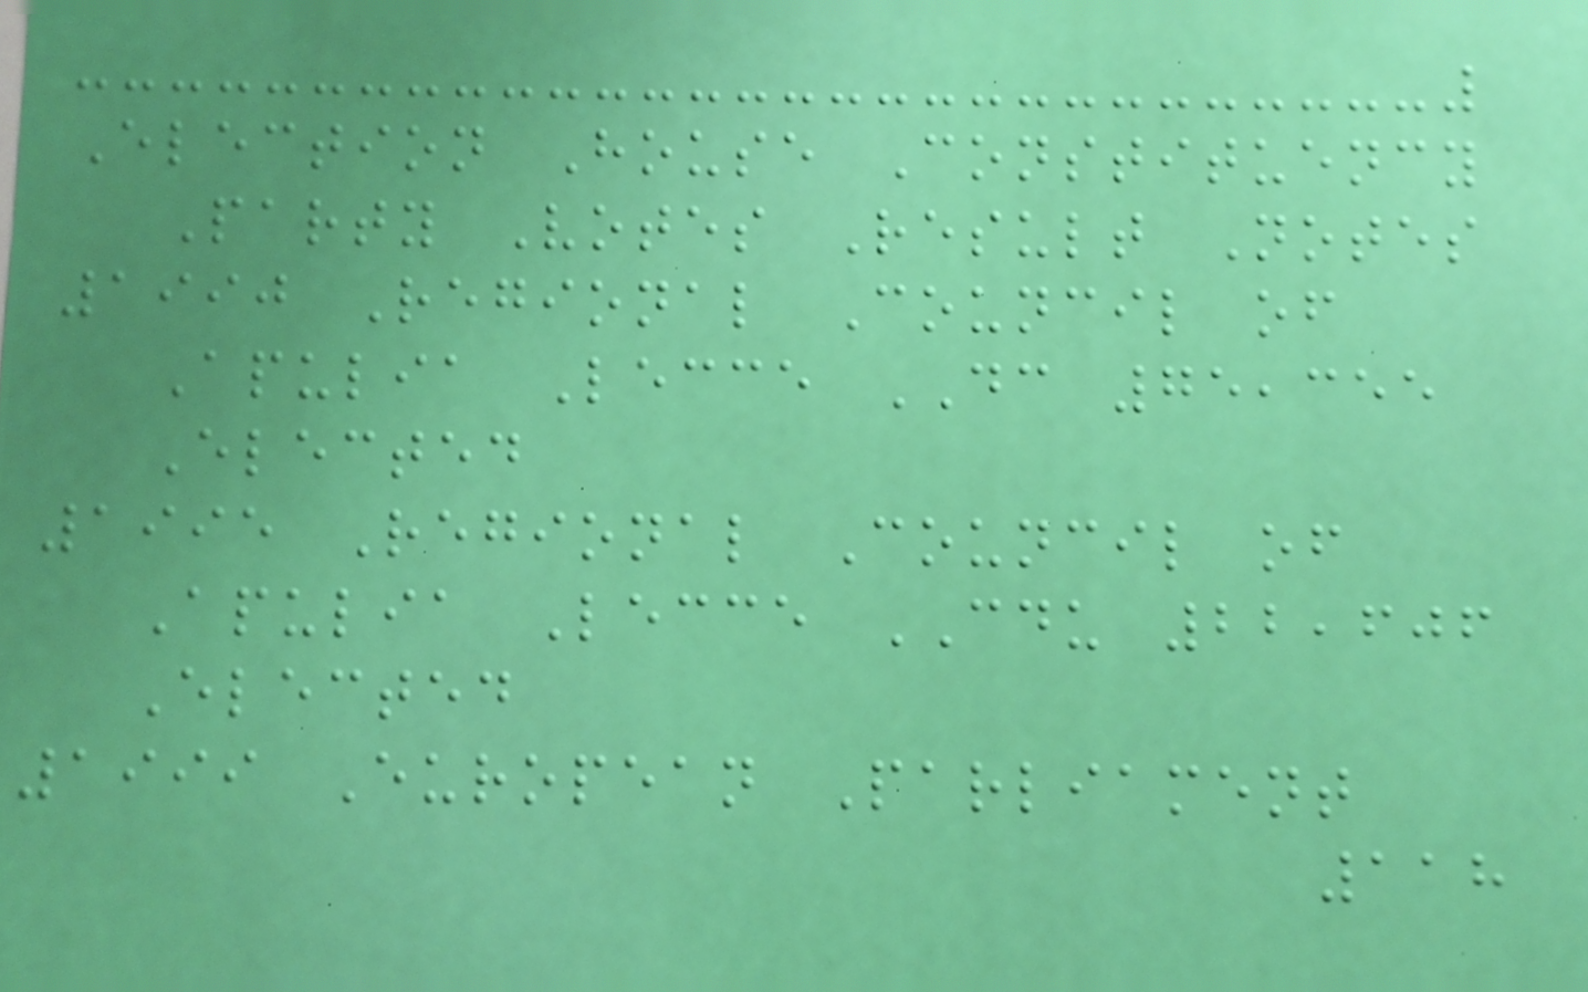Election House Constituency
Party Votes Result Notes
1990 Regional Council of
Apulia Lecce DC 75,355
Elected
1995 Regional Council of
Apulia Lecce CDU 22,606
Elected
1999 European Parliament
118
